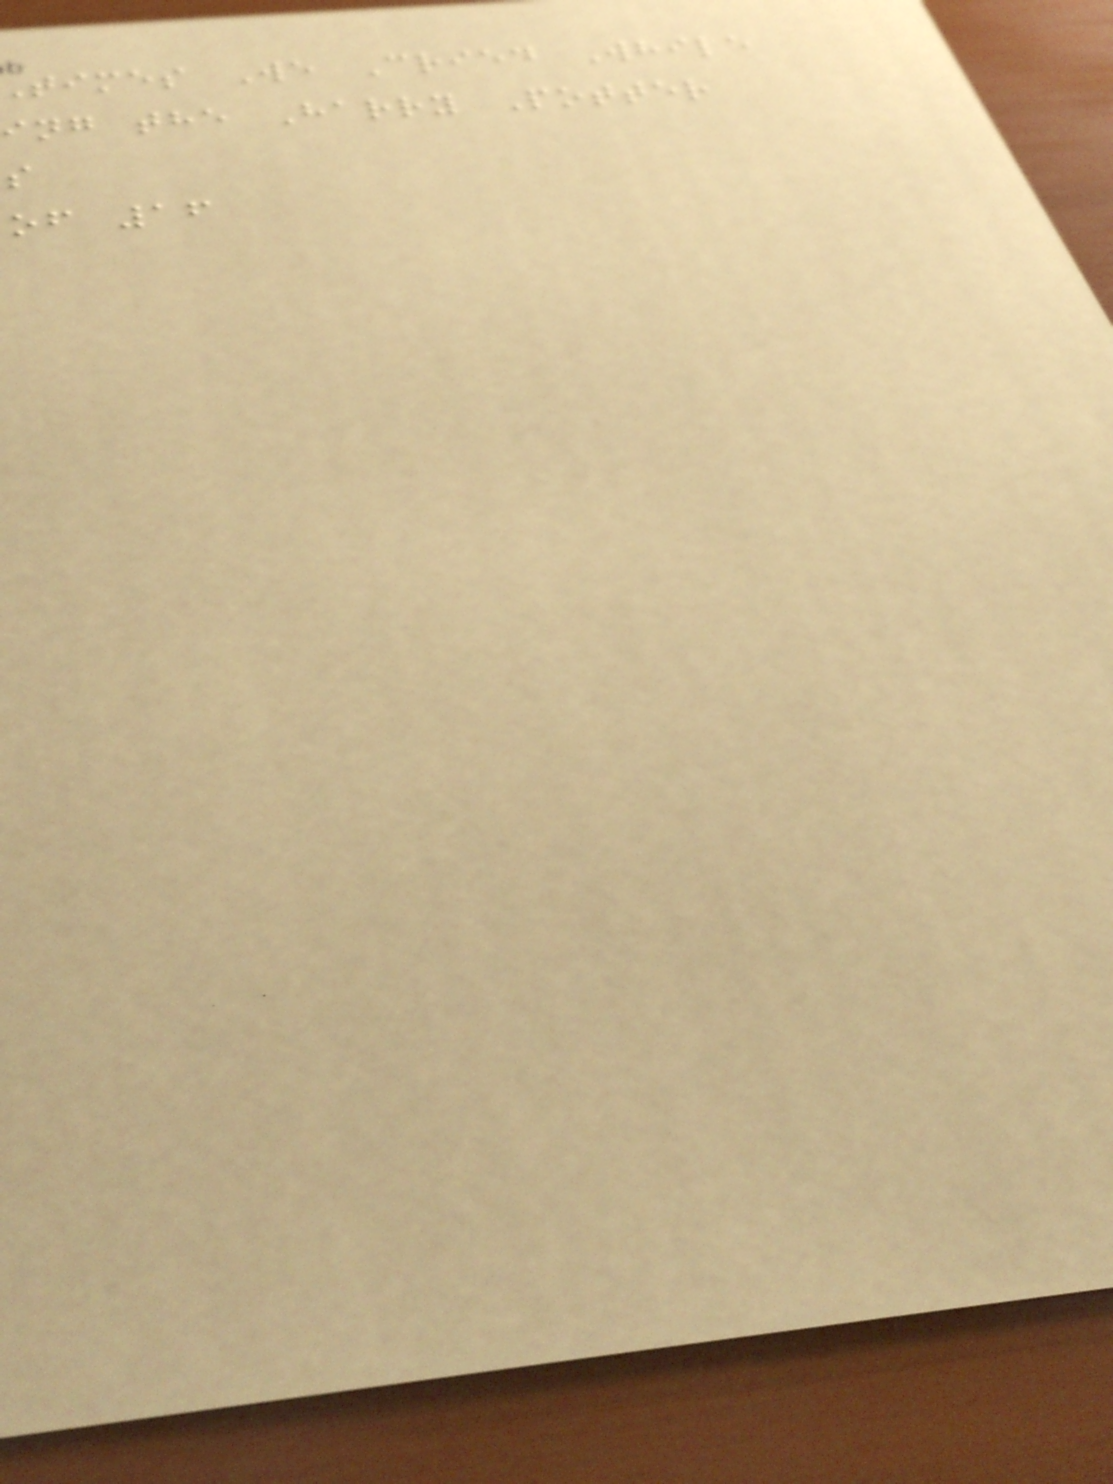times We Cried While
ing the Harry Potter
of 16
